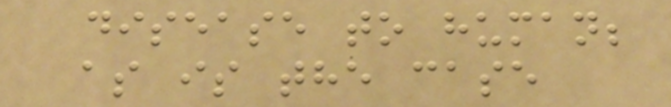disease to human;
as is the case
